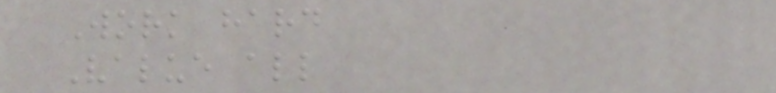Work hard
Value all
